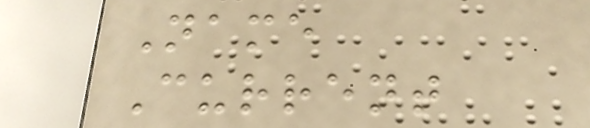Name
Current
